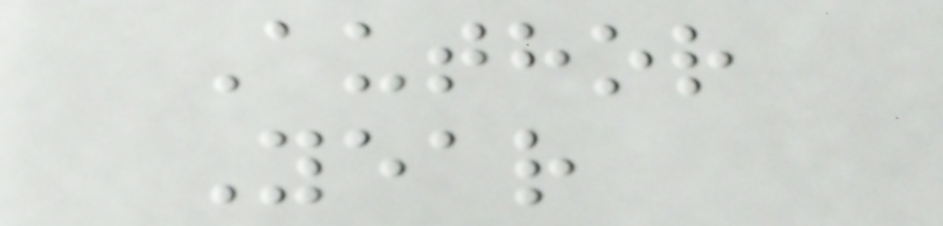Author
Year
